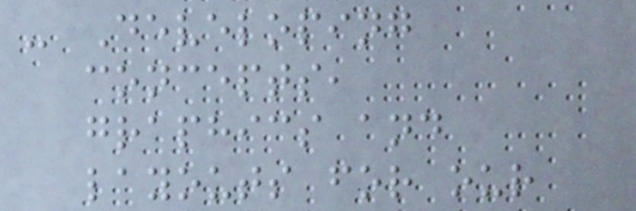- Developing
concepts,
graphics and
layouts for our
